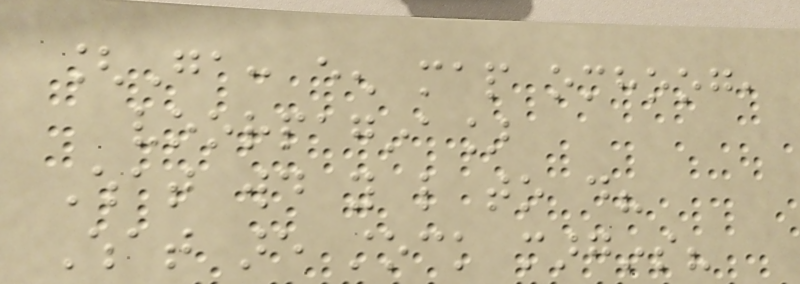[Ga: een map omhoog,
voorpagina]
What would you like to do?
What are stock margins?
